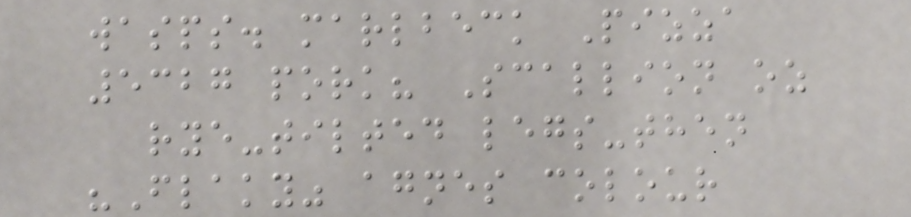wasps. marlbeck Pizza
5327 pork? Scallion oz
rye-tilted legs-then
"Flaky" agnes colour
